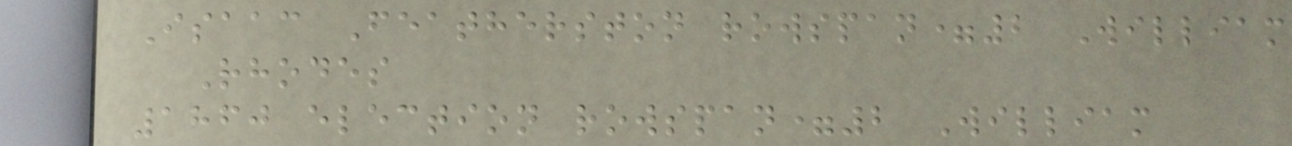Isaac Featherston rowspan=2 William
Rhodes
1860 election rowspan=2 William
